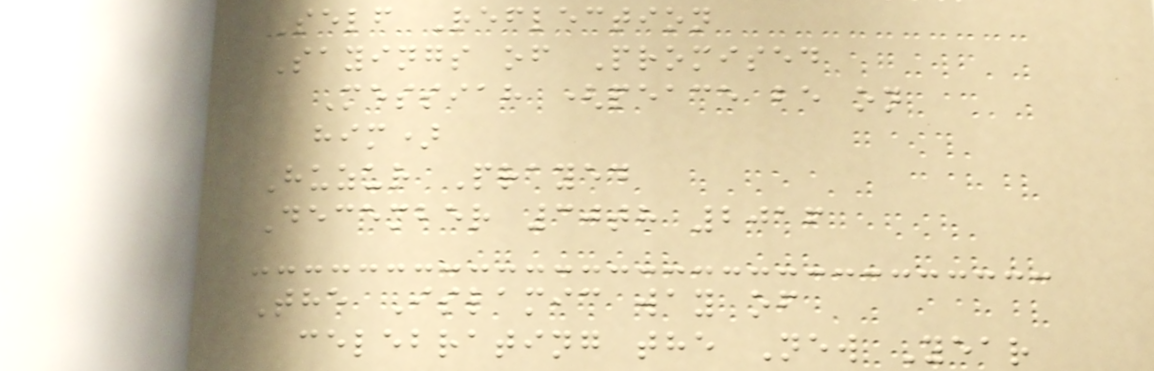Self Reflection
Sayings of Promised
Messiah (peace be on
him)
Huzur Prayed
December 30th 2016
The Islamic way of
celebrating the New Year
